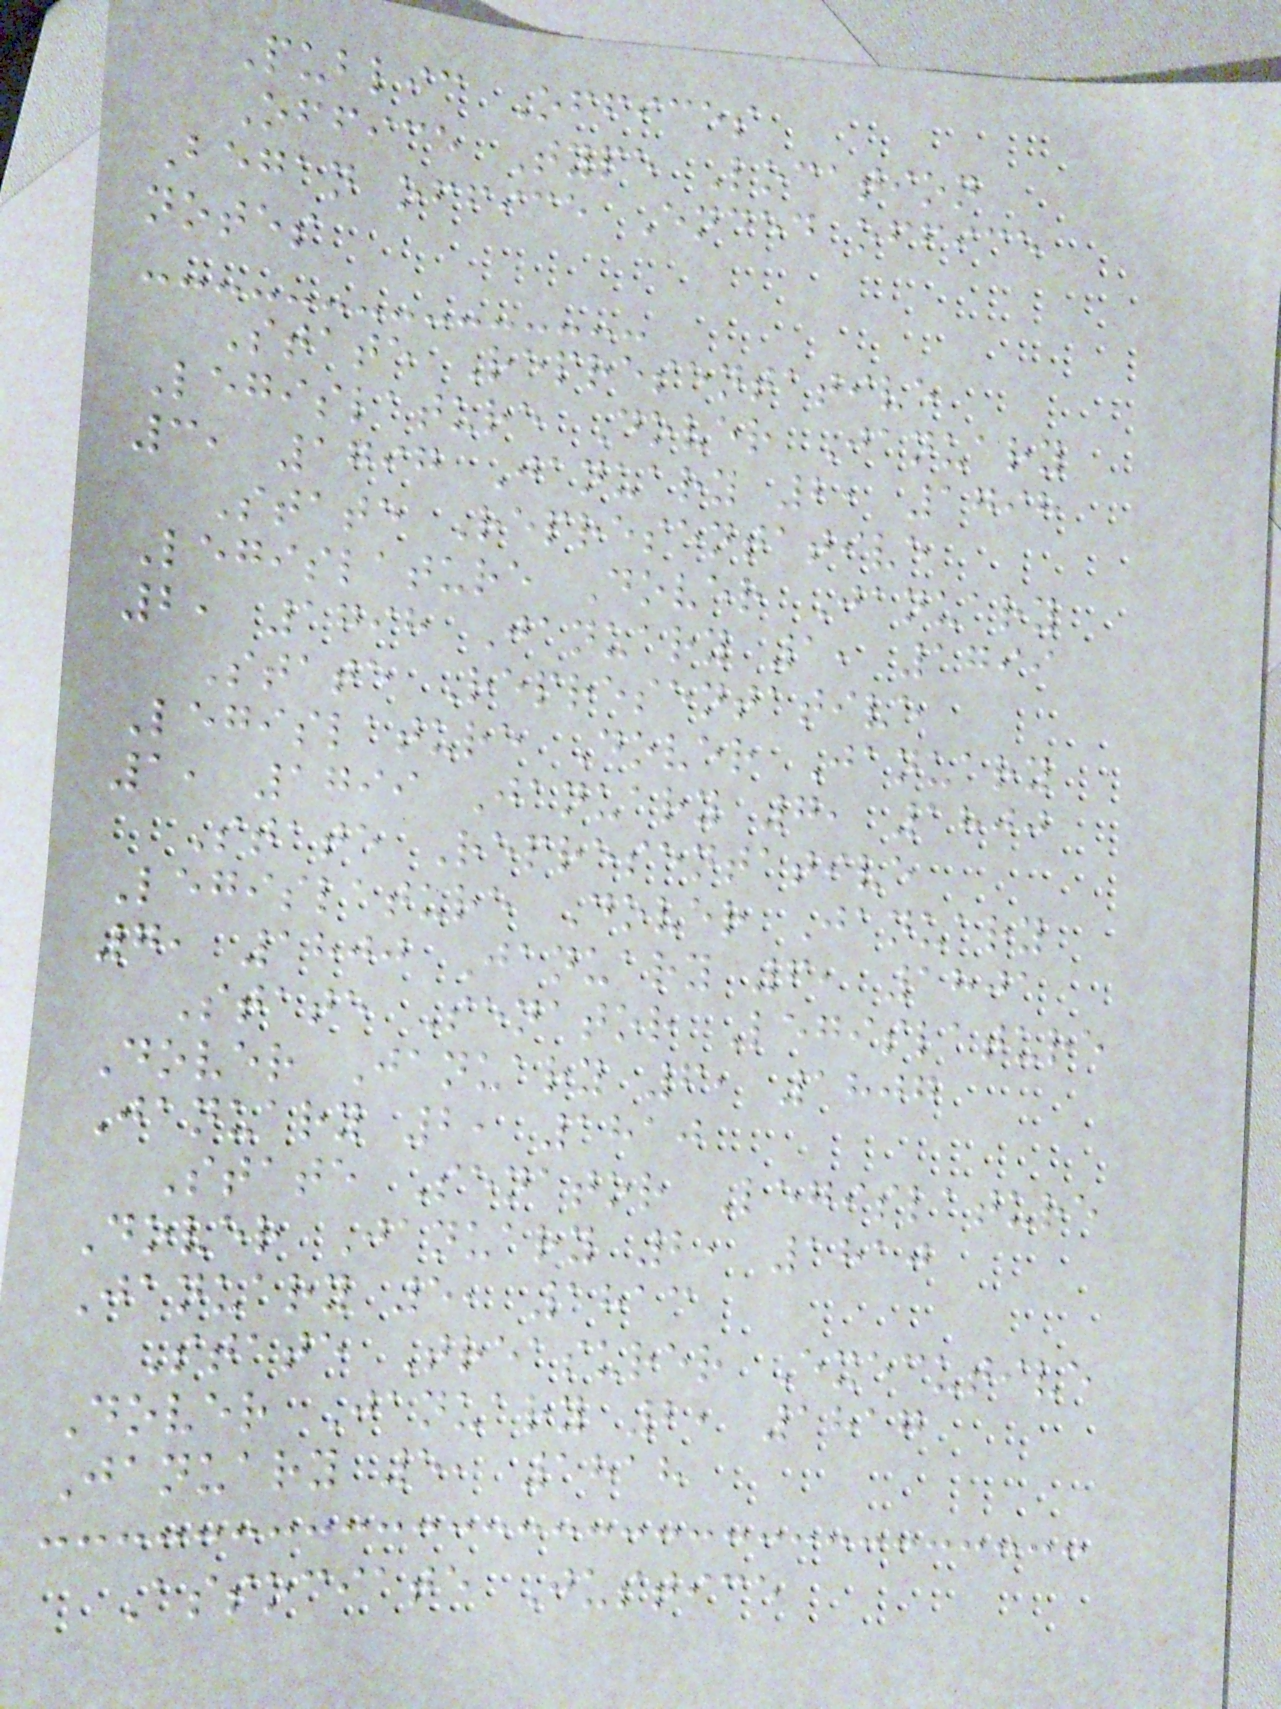Public Offices
Office Type Location
Began office Ended office
notes
State Representative
Legislature Dover January
3, 1797 January 2, 1798
State Representative
Legislature Dover January
2, 1798 January 1, 1799
State Representative
Legislature Dover January
1, 1799 January 7, 1800
State Representative
Legislature Dover January
7, 1800 January 6, 1801
State Senator Legislature
Dover January 6, 1807
January 2, 1810
State Senator Legislature
Dover January 2, 1810
January 5, 1813
State Treasurer Executive
Dover January 2, 1817
January 5, 1818
Associate Justice
